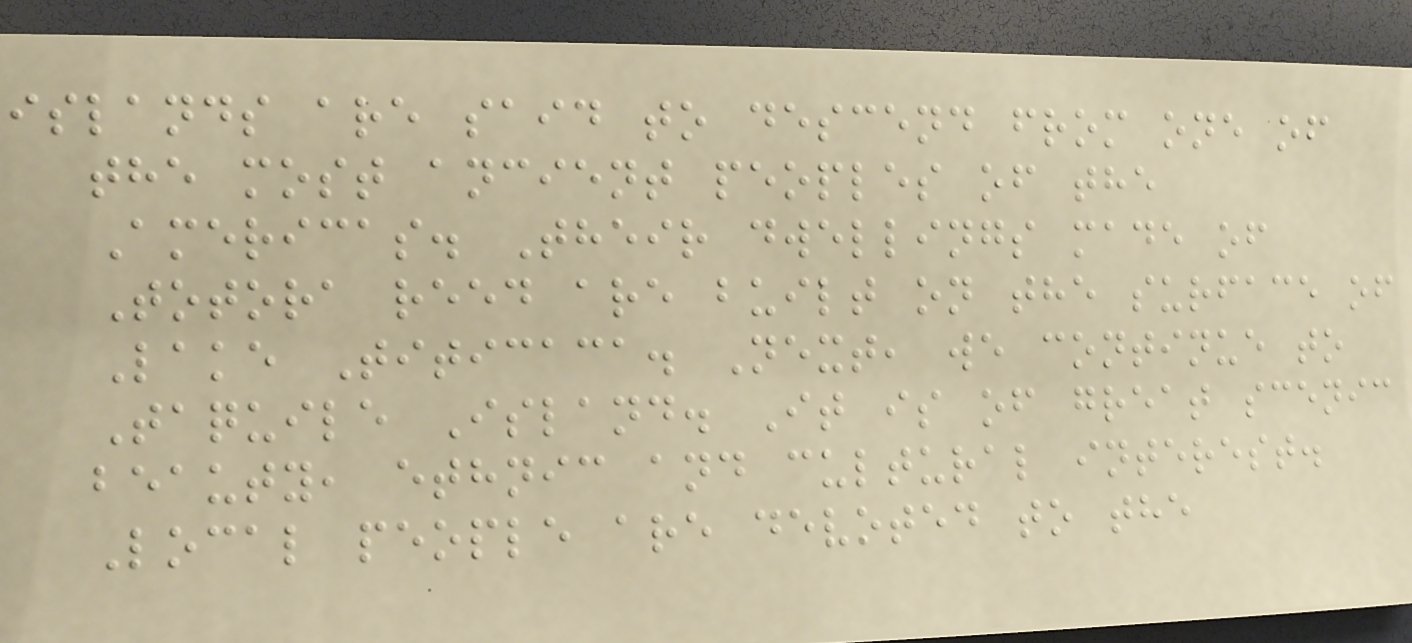islands are said to descend from one of
the most ancient peoples of the
Americas. Their dwellings made of
Totora reed are built on the surface of
Lake Titicaca. Next, we continue to
Taquile Island. It is of great scenic
beauty, ethnic and cultural interest.
Local people are devoted to the
